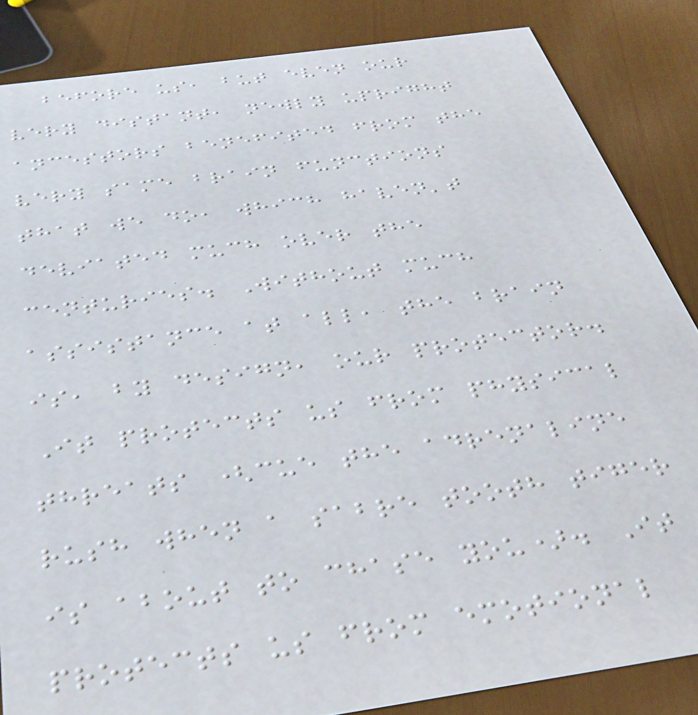before us, but even our
very distant, newly upright
ancestors benefited from the
very same brain functions
that we do, which haven't
deviated much over the
centuries. Without much
assistance at all, the brain
is, by design, our protector.
It protects us from physical
threats (cue the adrenaline
rush when a sabre tooth tiger
is about to chase you). It
protects us from emotional
